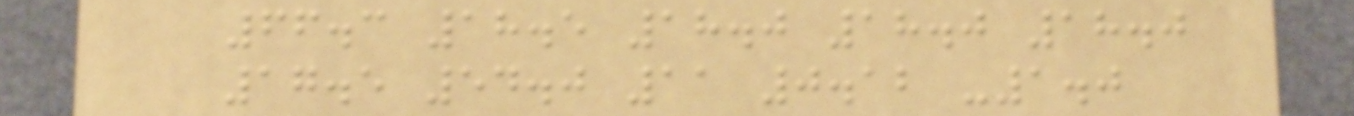66.3 18.5 18.0 18.0 18.0
17.5 54.0 11 0.12 -1.0
